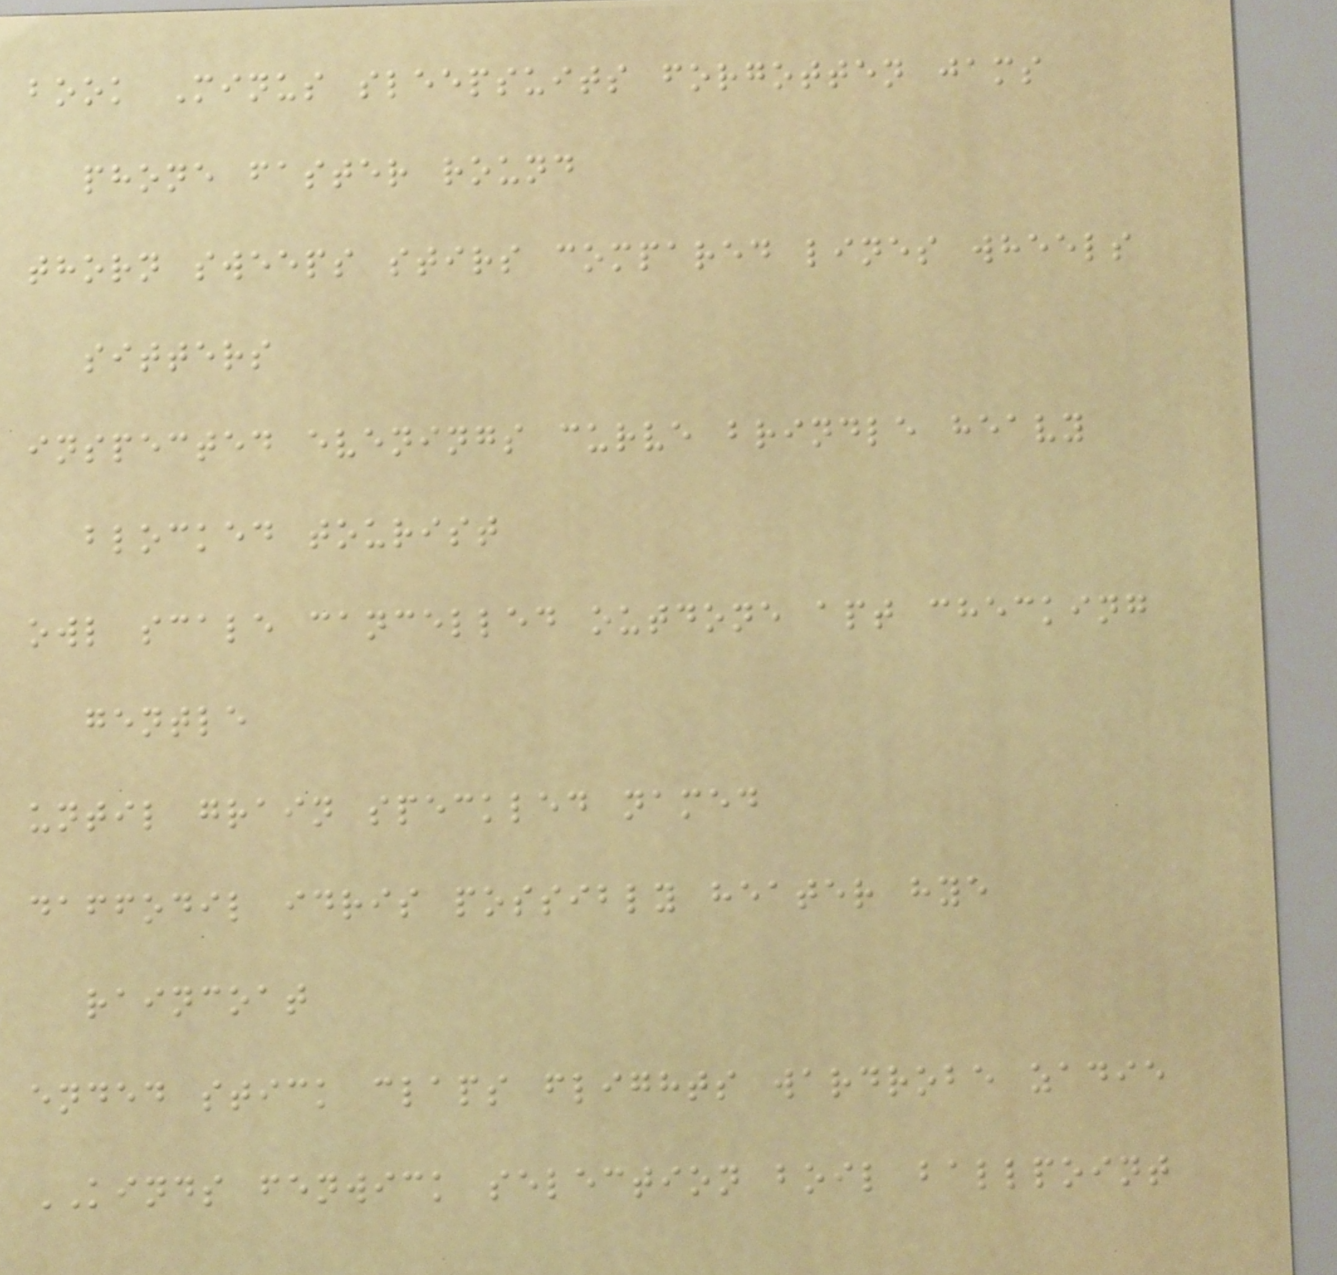book Minus sleepsuits forgotten jams
phone faster round
thorn sweeps stirs compared lines wheels
sitters
inspected evenings curve brindle heavy
blocked tourist
owl scale cancelled outdone apt checking
gentle
until grain speckled named
daffodil idris possibly heater hye
raincoat
ended stick claps flights wardrobe zadie
KINDS fenwick selection boil ballpoint
